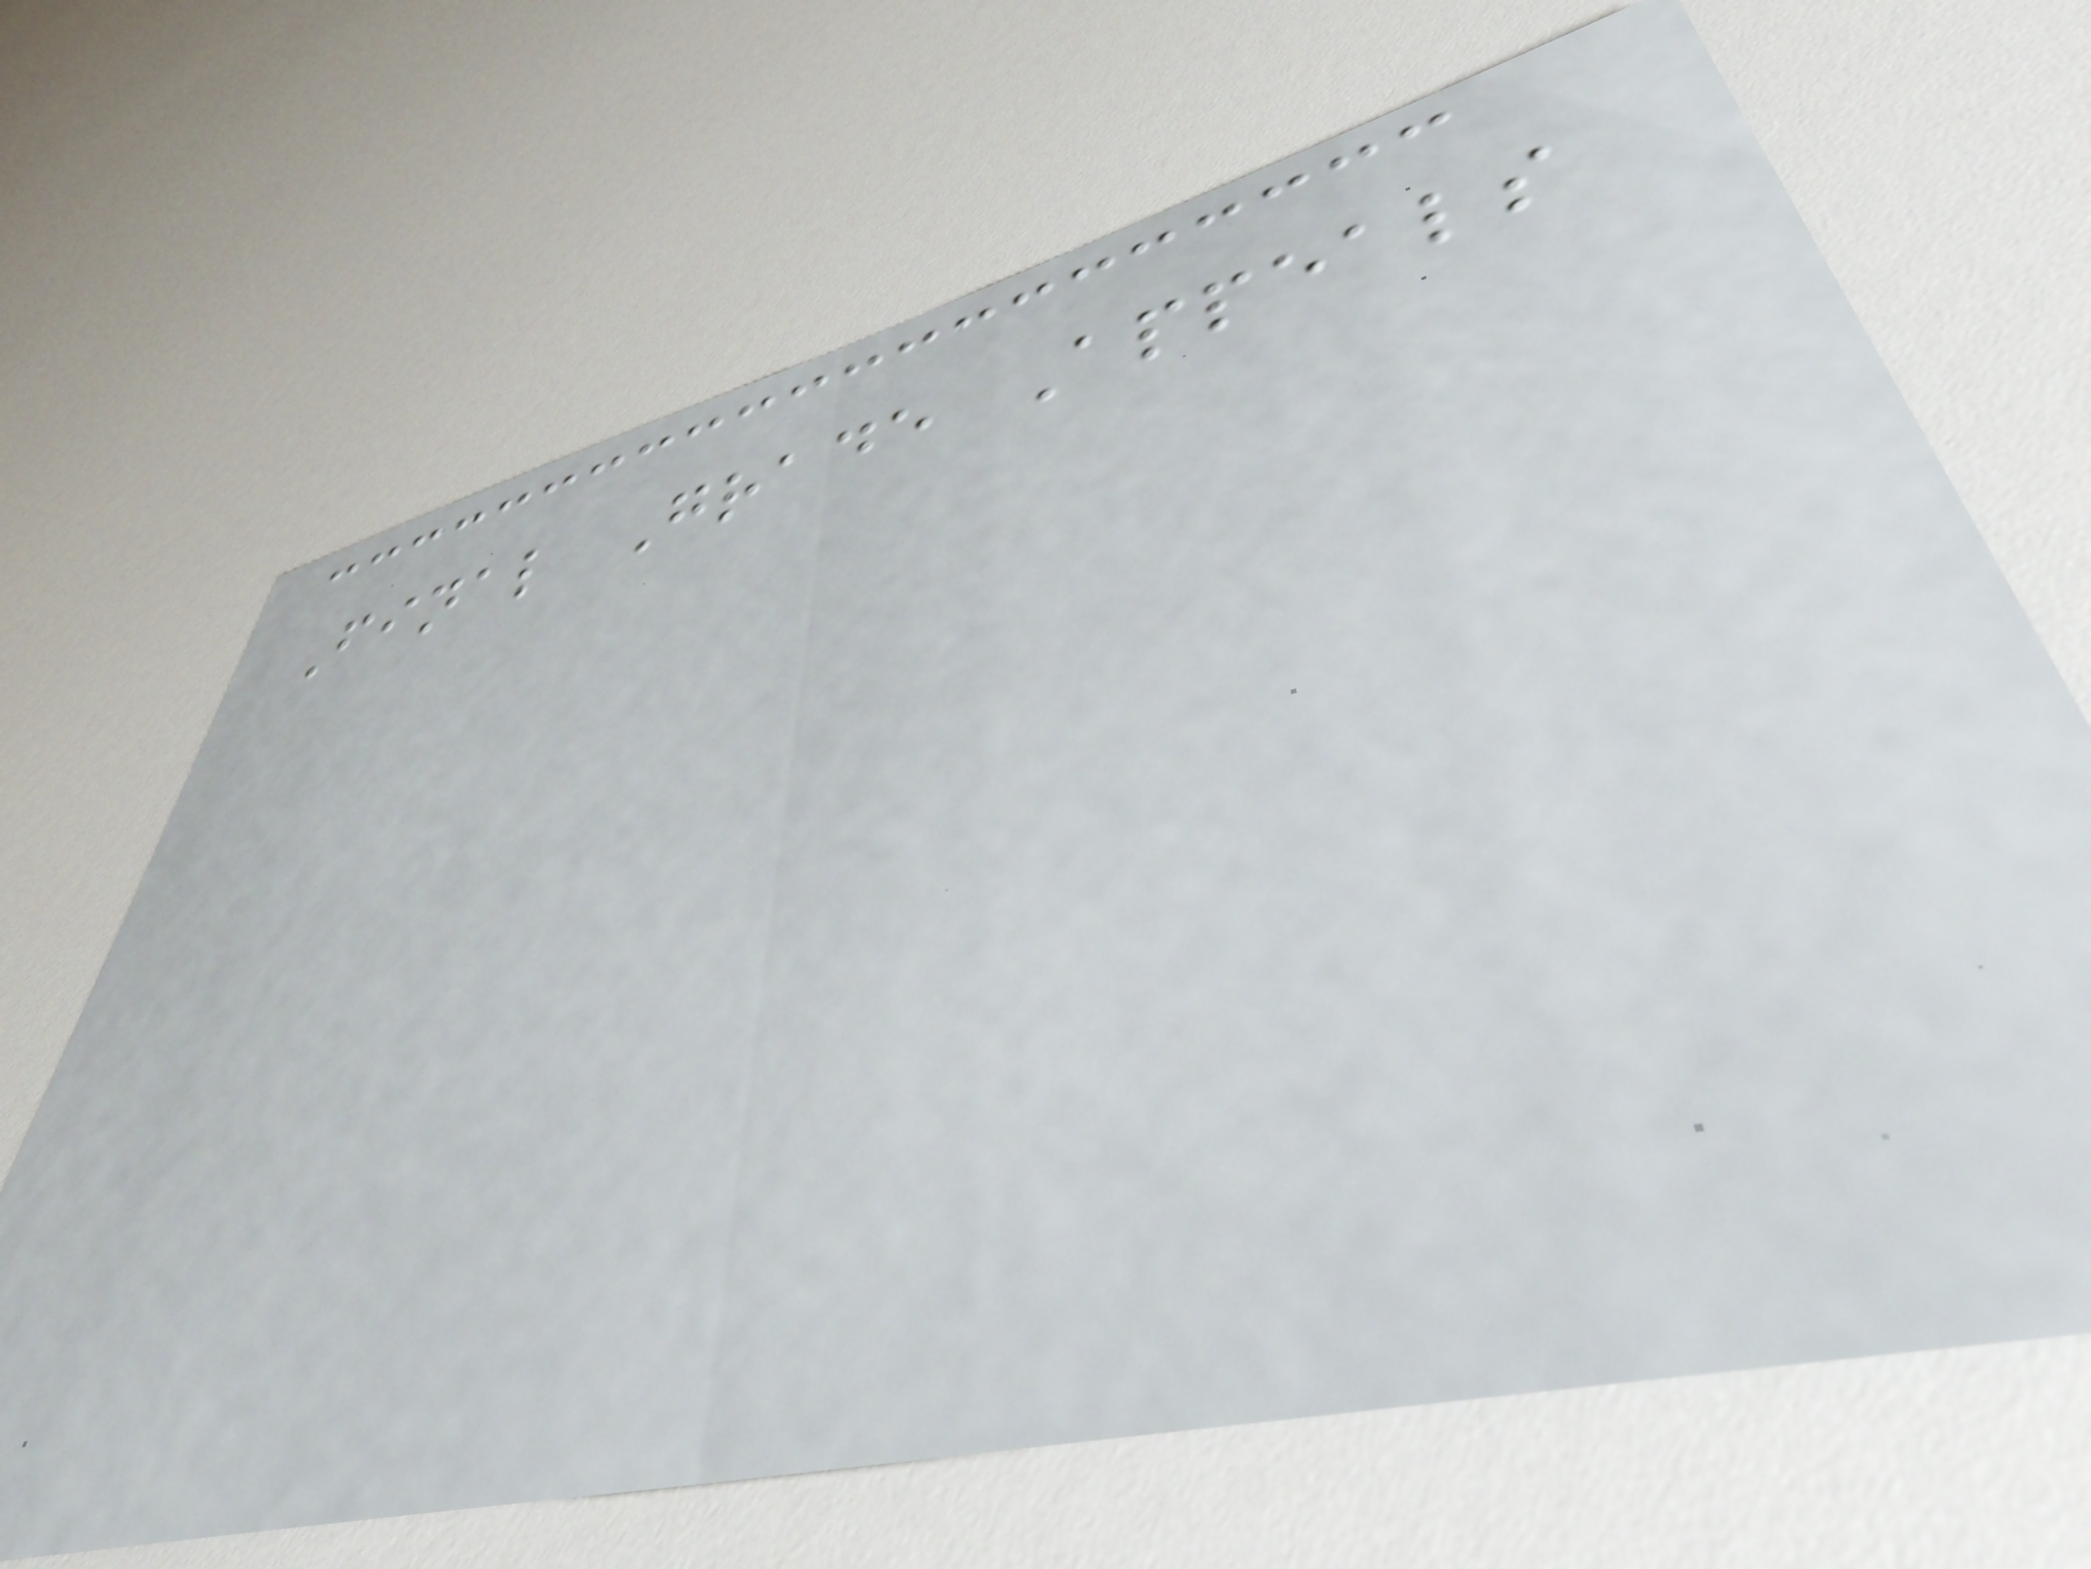Final Grade Appeals
